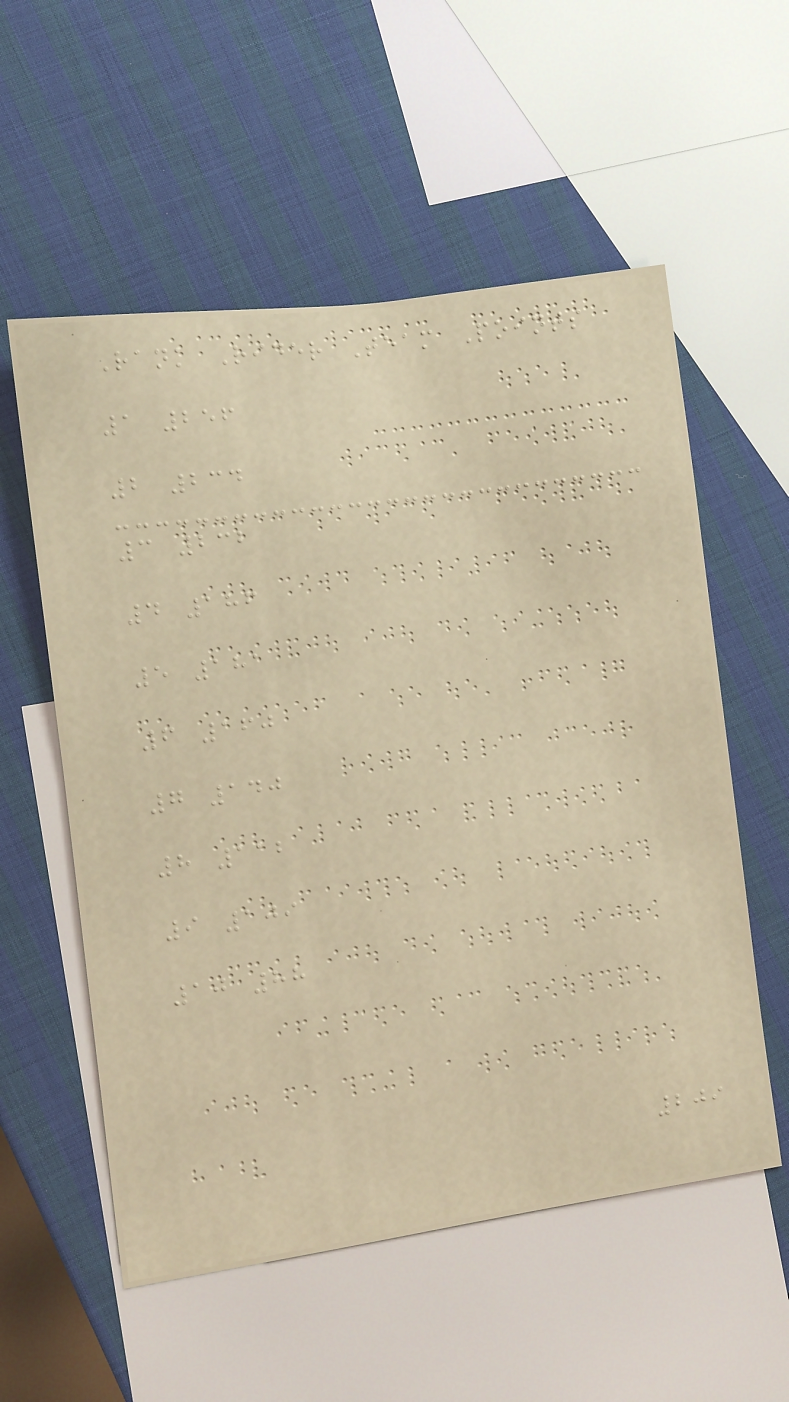Rank Rider Team Points
1 256
2 234
3 232
4 186
5 181
6 160
7 140
8 112
9 109
10 88
209
